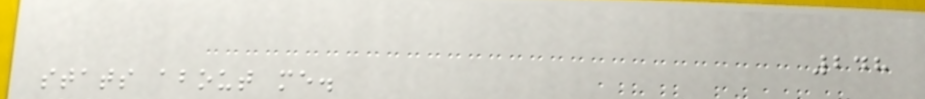248
stats about me.
